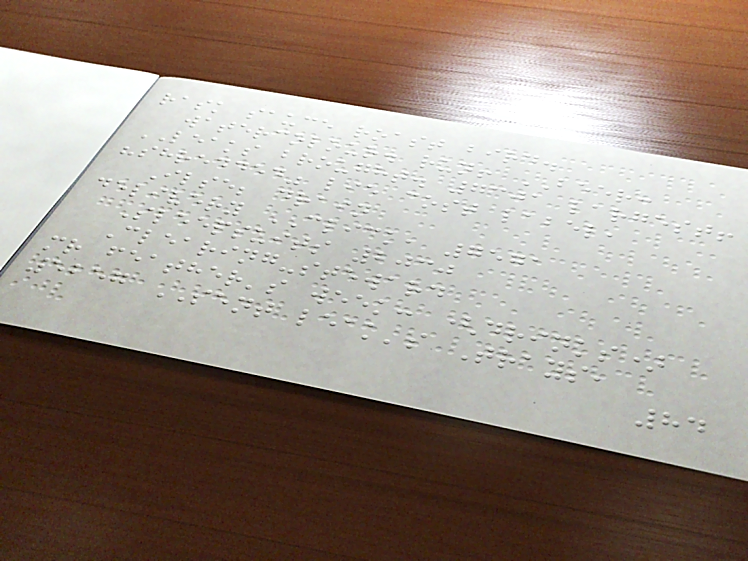rask sauce roast bird.
watercolour. run! BEER:
LEAKS brought. 7301 largest!
"shredded" lie cost label,
Ilse; drain
delivery CLICK, 7571
Sleepsuits 2030
Clearing-steward
mr feather's week: (drinks)
5257 SENT leak's Trays,
84
